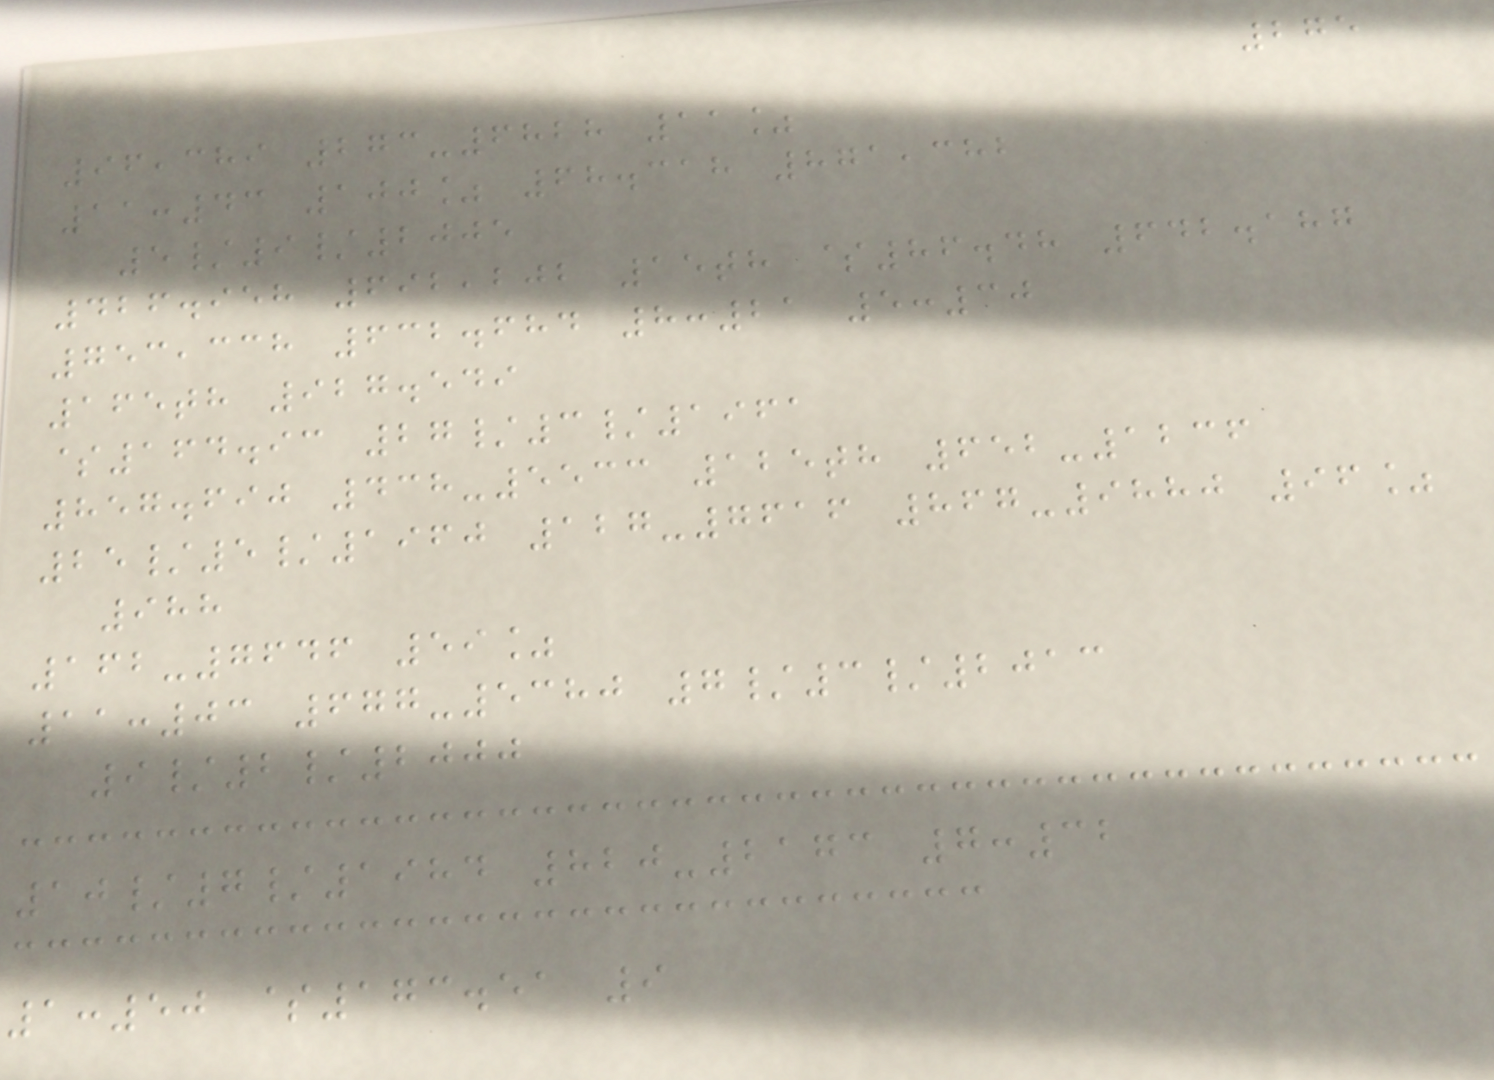275
96,389 273-6828 11%
11:43 100% 68.318 871,382
5/9/2005
426.958 692,202 15th $86.48 642.187
753,338 632.684 8:21 5:30
165th 927.549
$164.93 27/3/1961
857.690 438-5533 125th 652-1236
25/5/1960 127-7616 867-9880 96%
988
162-7646 59%
11:03 677-5380 7/3/2013
9/2/2000
10/7/1984 820-2173 7:32
1:50 $173.51 9
